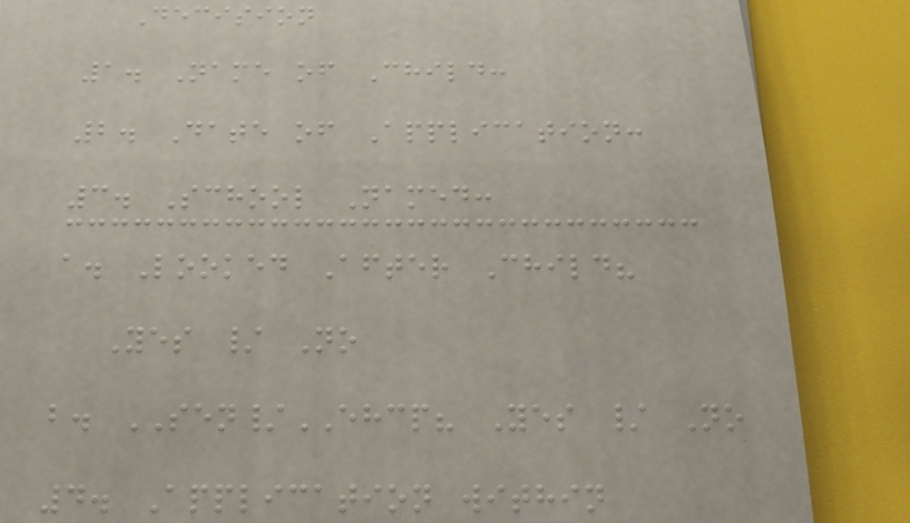Decision
1. Name of Child:
2. Date of Application:
3. School Named:
a. Looked After Child?
Yes / No
b. SEN/EHCP? Yes / No
4. Application within
